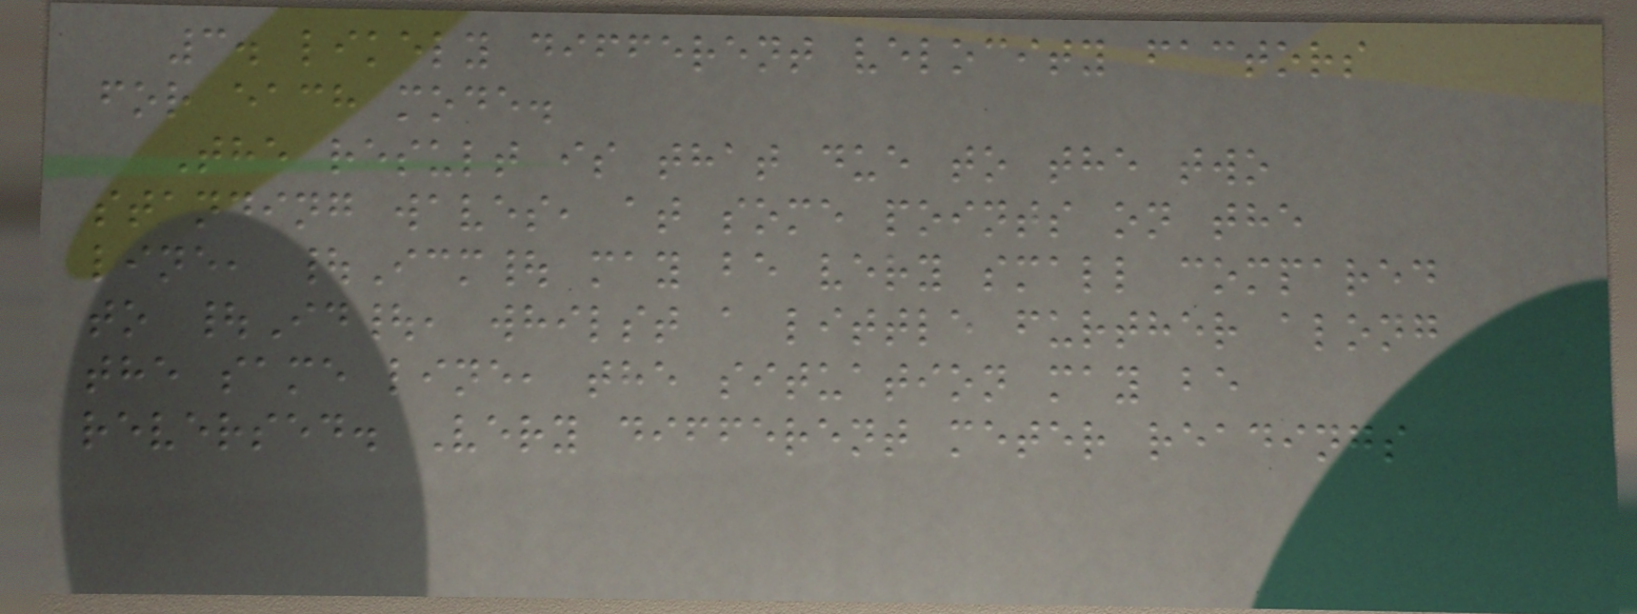3. likely different velocity factors
for each mode.
The result is that due to the two
standing waves, at some points on the
line, |Icm| may be very small compared
to |Id|, whilst a little further along
the same line, the situation may be
reversed. Very different meter readings
